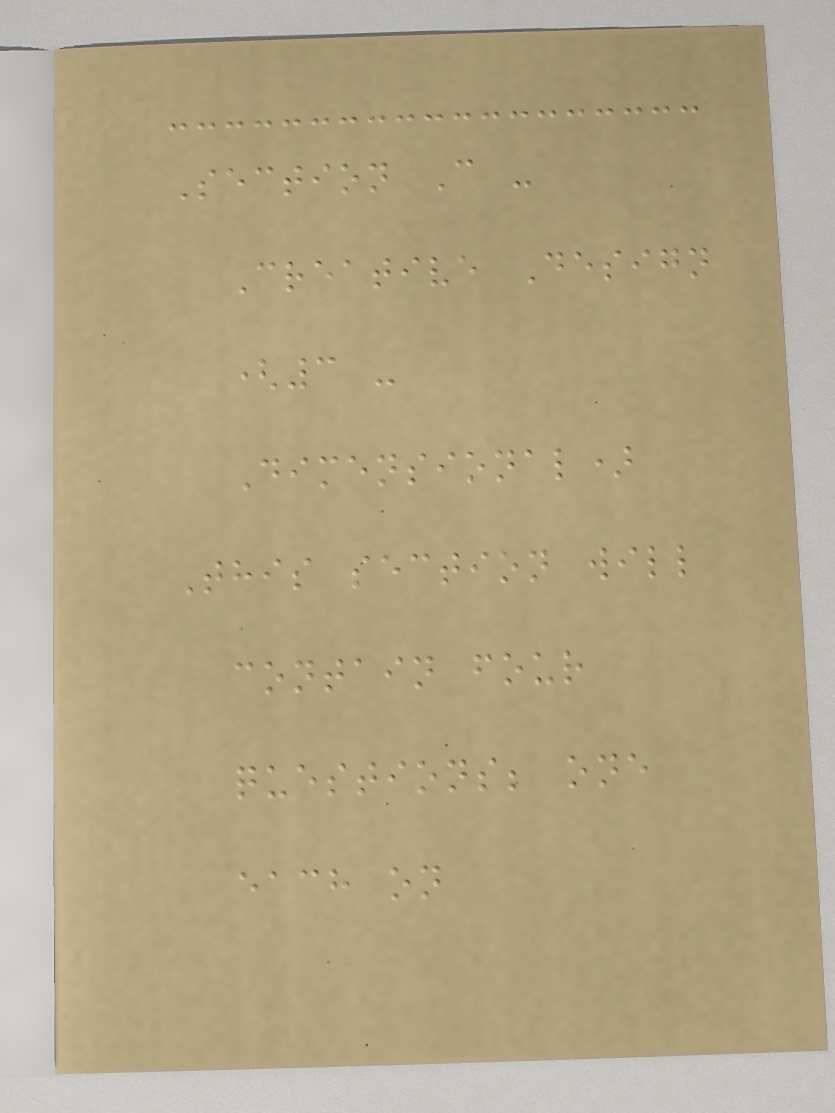Section C -
Creative Design
(3 -
Dimensional)
This section will
contain four
questions; one
each on
